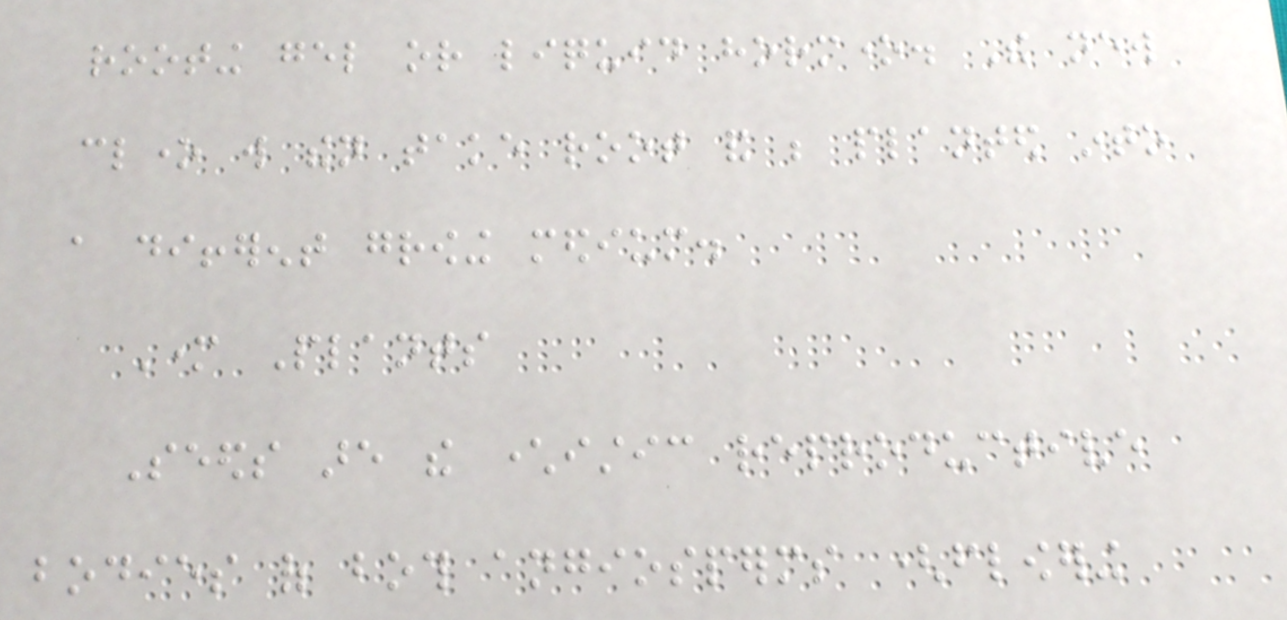rooting gel or liquid hormone. The new
clone will then take root and be planted into
a different growing medium.
Mother Plants
Seeds are the characteristic reproductive
bodies of both angiosperms (flowering
